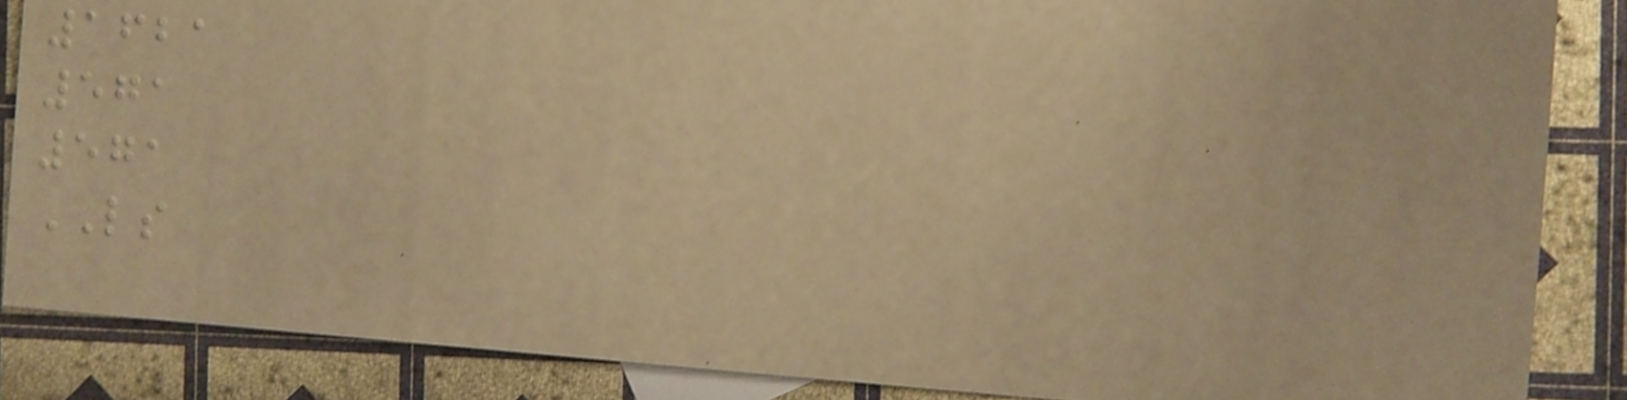1621
571
571
LS
